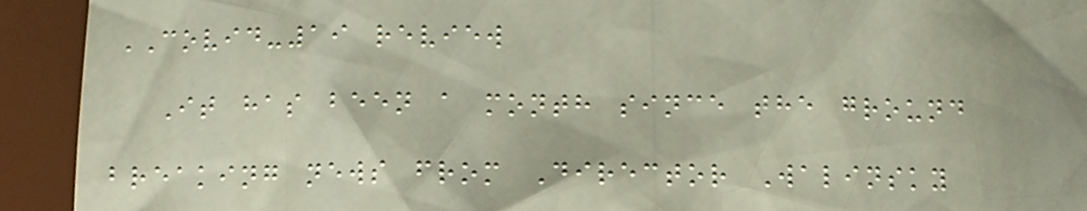COVID-19 review
It has been a month since the ground
breaking news from Director Walinsky
